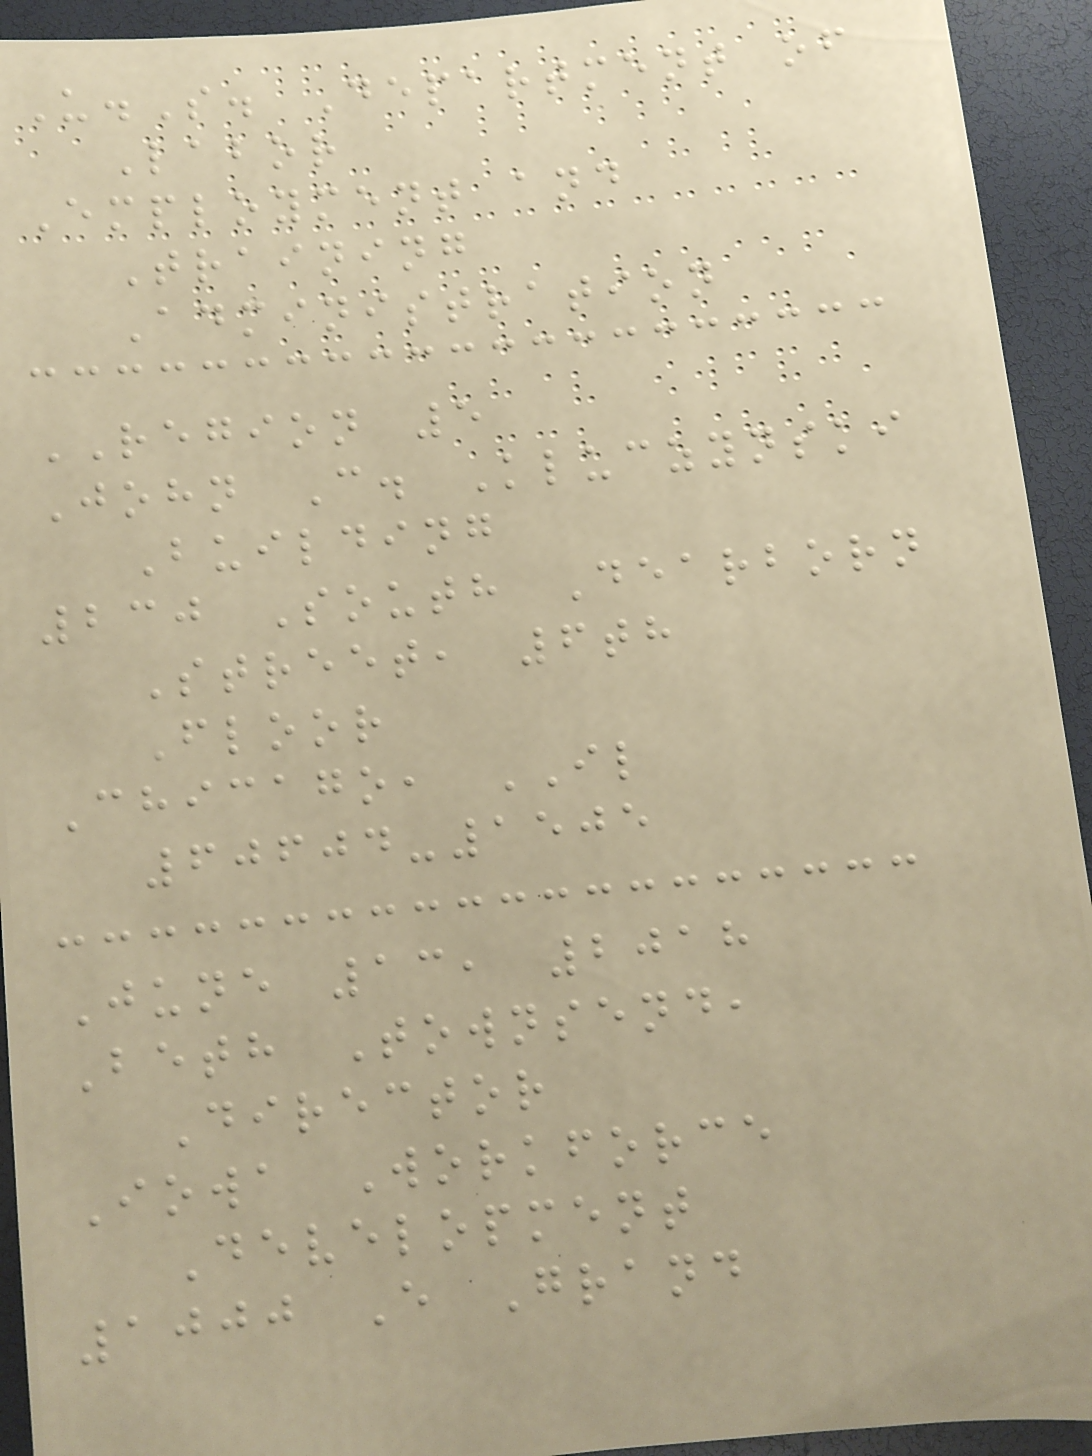U.S. Department of
Labor
Employment and
Training
Administration
REGION 5
John C. Kluczynski
Building
230 South Dearborn
Street, 6th
Floor
Chicago, IL
60604-1505
June 13, 2018
Beth Townsend,
Director
Iowa Workforce
Development
1000 E Grand
